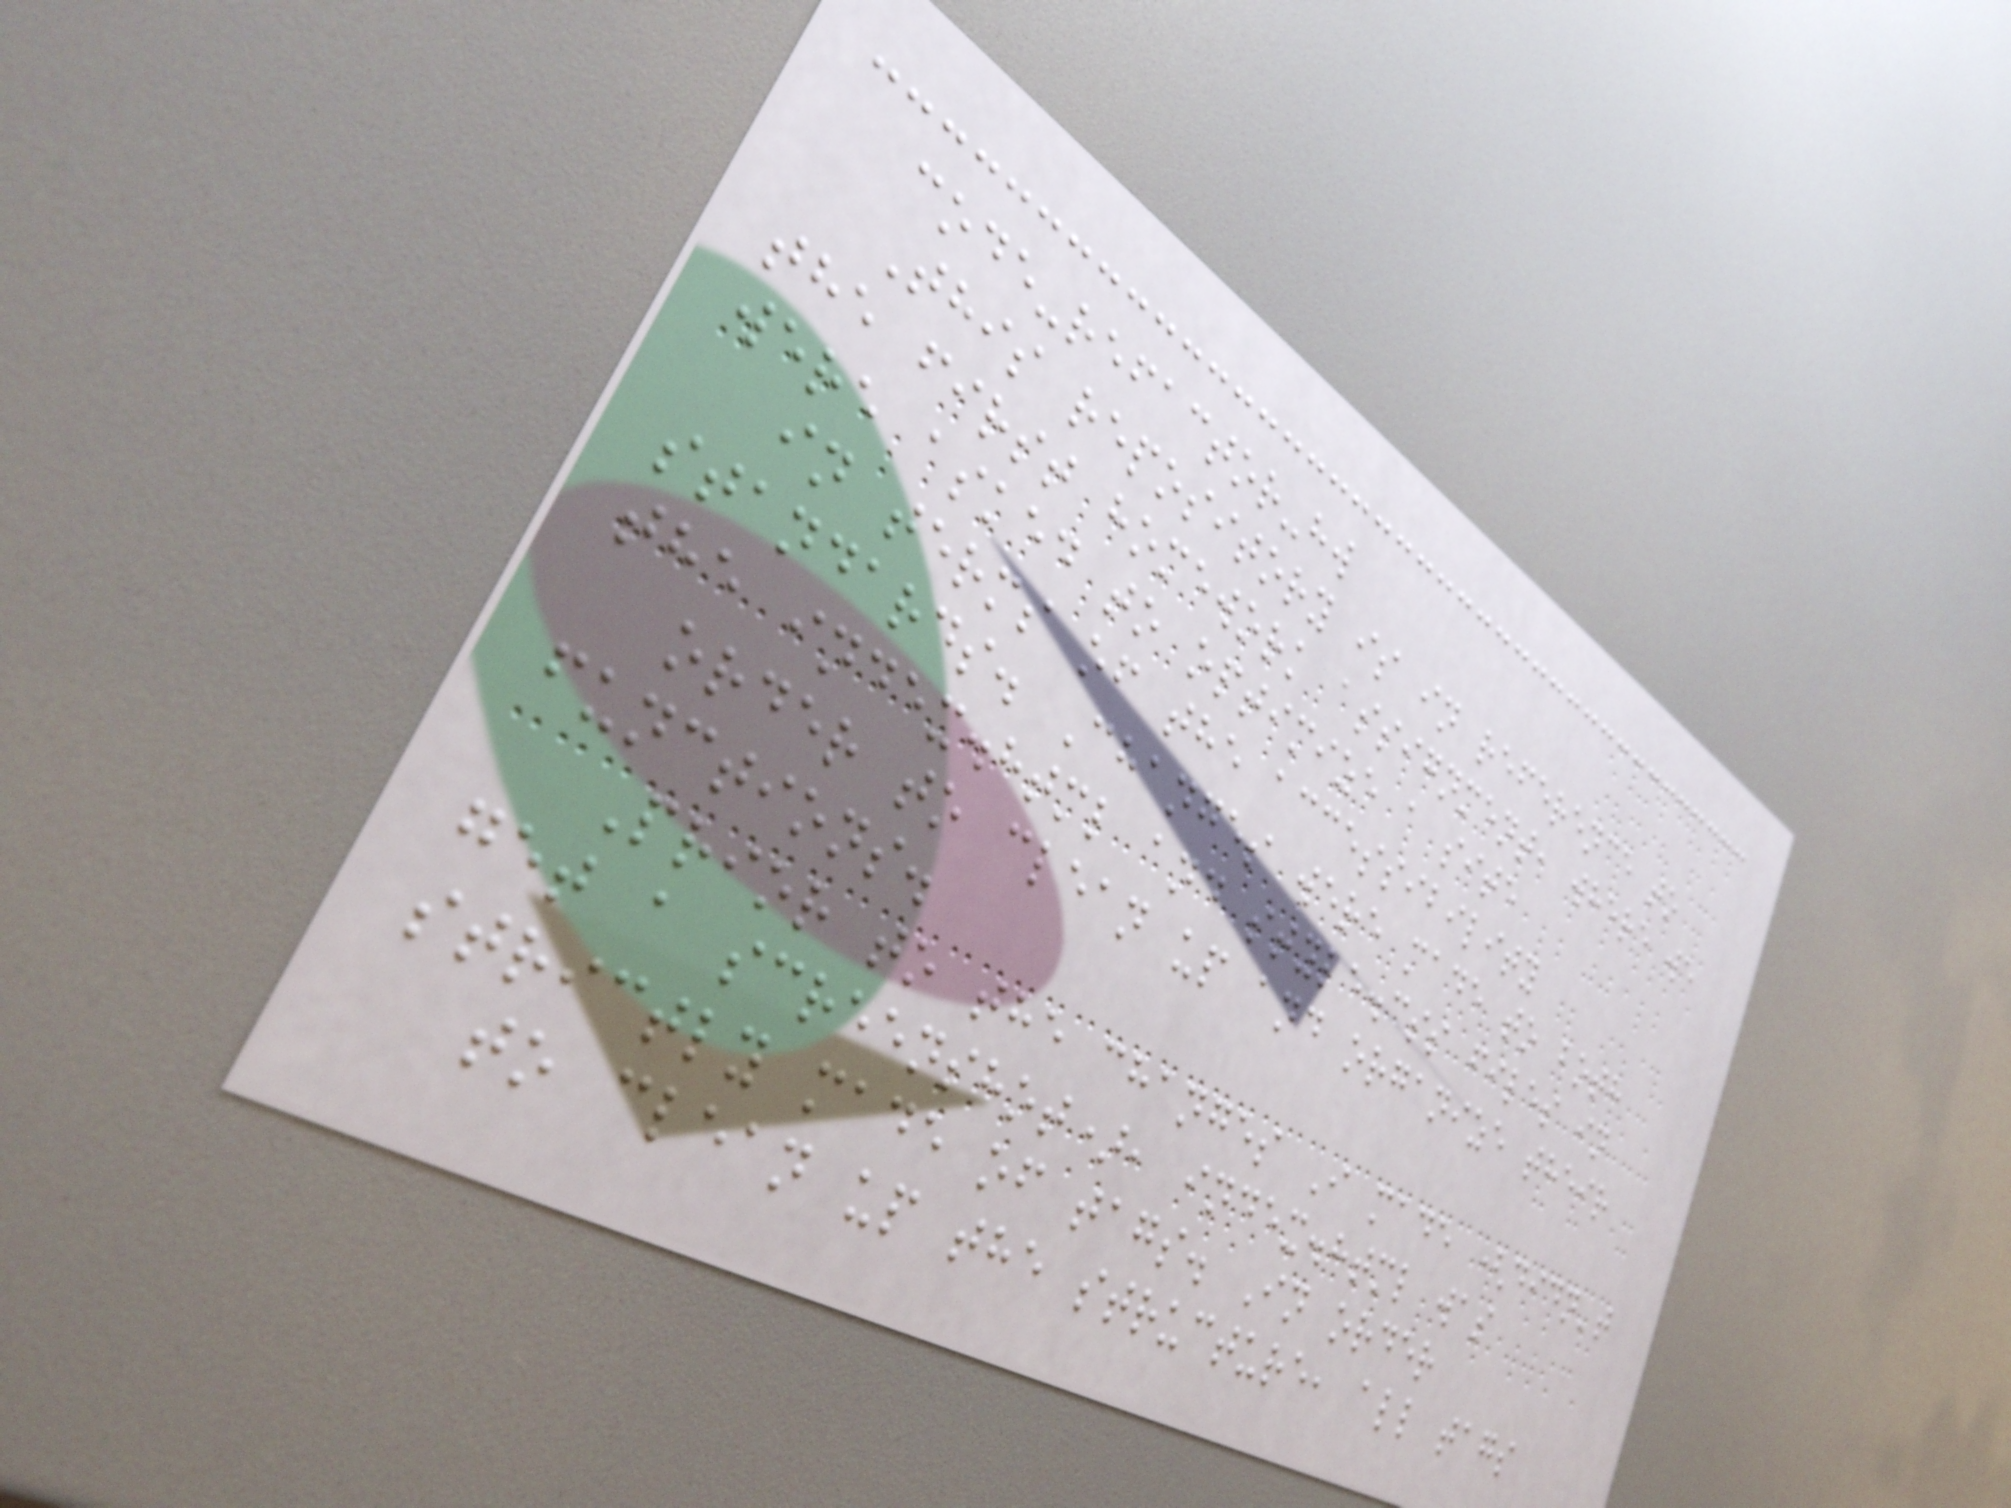code-refactor-hw
This repository is in reference to
the first homework assignment, where we
were asked to optimize a site
in terms of the accessibility
standards. Changes were made to both
the index.html and style.css files in
order to clean up and organize their
functions.
Prior to the changes I made (didn't
get a screenshot), index.html was
strictly made of tags. In order
to clean up the structure, all tags
